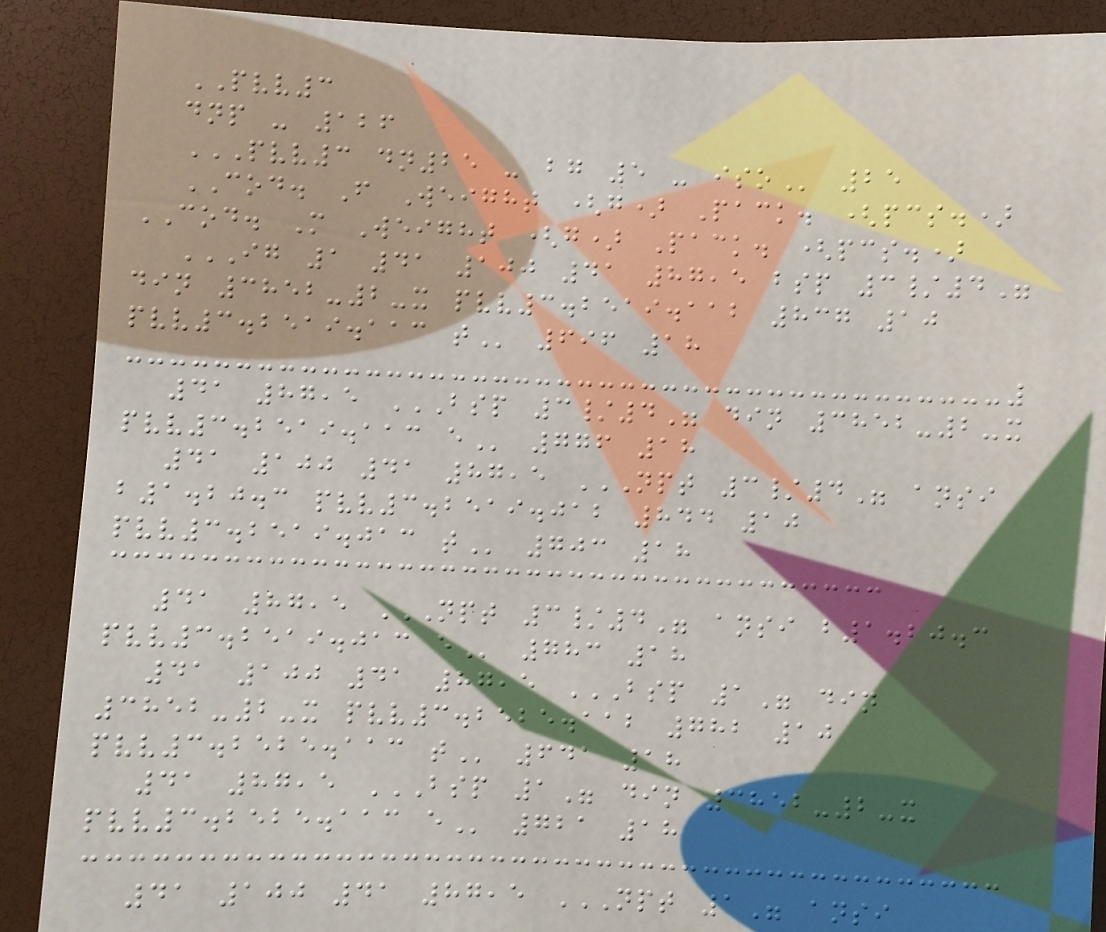PVV3
dnp - 126
PVV3 DN25 - BG 5 - ISO 25
COD. F Weight (g) Pack. (pcs.)
COD. M Weight (g) Pack. (pcs.)
IG 1 41 100 41 87,5 BSP 3/4"
DIN 3852-2-X PVV3.2519.112 837 10
PVV3.2519.113 T 696 18
41 87,5 BSP 3/4" DIN 3852-2-X
PVV3.2519.113 E 776 18
41 100 41 87,5 NPT 3/4" ANSI
B1.20.3 PVV3.2519.012 844 10
PVV3.2519.013 T 703 18
41 87,5 NPT 3/4" ANSI B1.20.3
PVV3.2519.013 E 783 18
41 100 41 87,5 BSP 1" DIN
3852-2-X PVV3.2525.112 782 10
PVV3.2525.113 T 641 18
41 87,5 BSP 1" DIN 3852-2-X
PVV3.2525.113 E 721 18
41 100 41 87,5 NPT 1" ANSI
